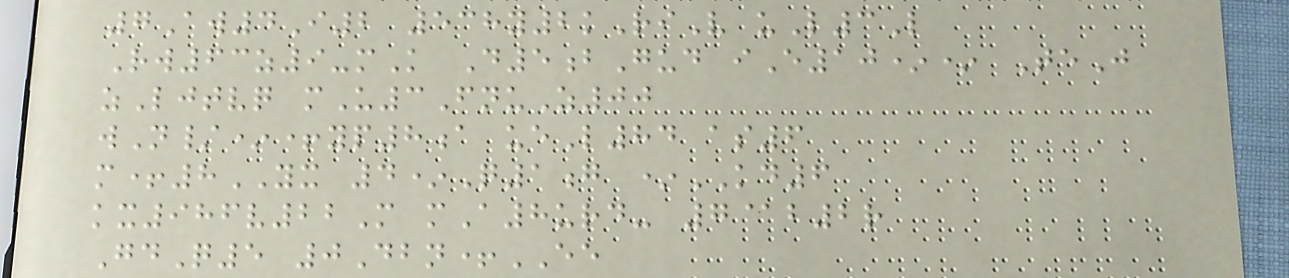7Aw4I2 538y2kRiV uL3L
Rw63z9-mK D5bGud iE10** TeJ
zLjtvq mU3FnuZ00
wN/*+yp8a ueL84 as6
m+8YX 4*Q1g *KD6
kx986v22M mA8urd- 7@b2r
GdQ5 0Dbn+EE
